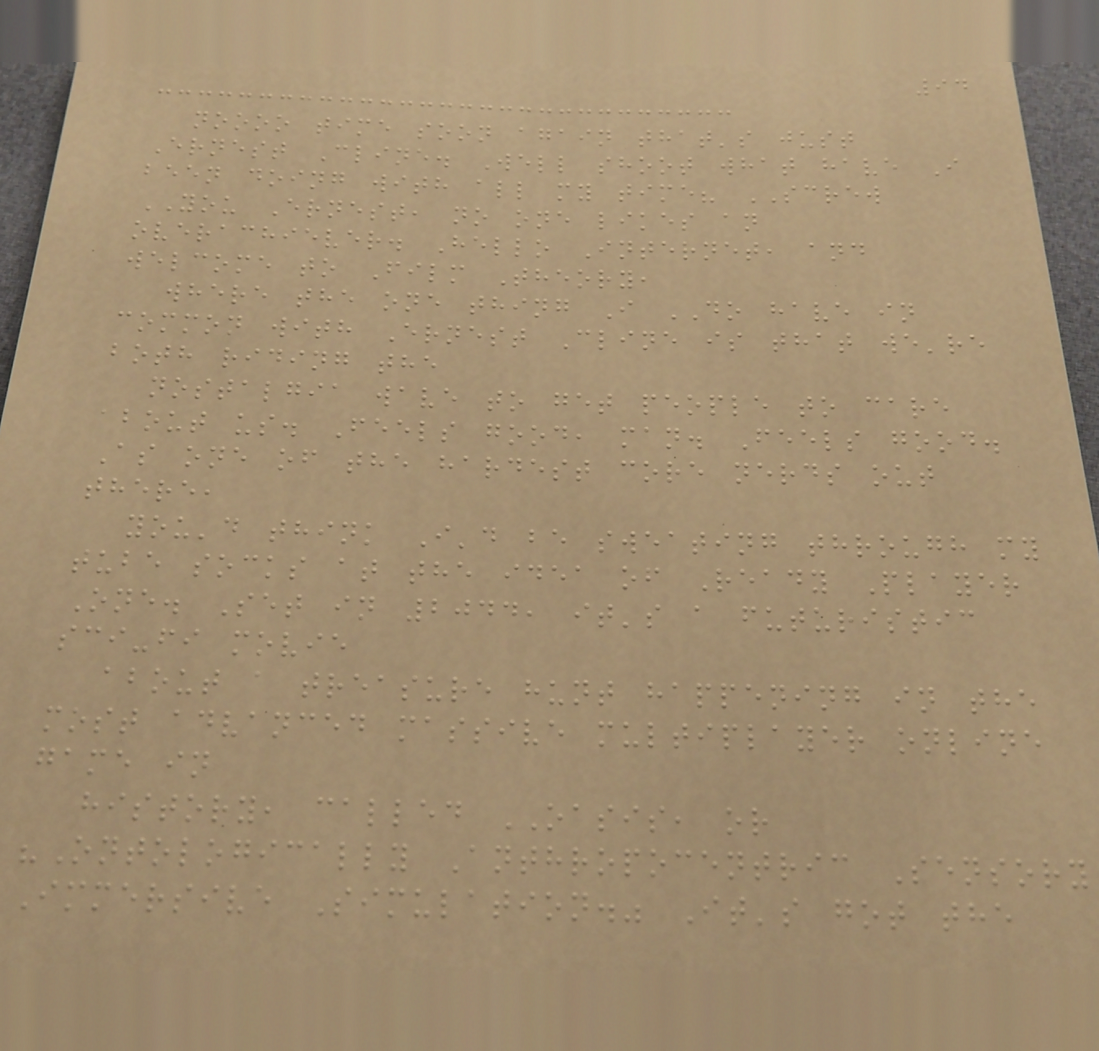94
noooo time soon again that's just
Ernest Cline. Well shoot what have I
been doing with all my time? SCREW
YOU Ernest, no one likes an
overachiever. Hello Internet, and
welcome to Film Theory,
where the one thing I DO have in
common with Ernest Cline is that we're
both riding the
nostalgia wave to get people to care
about us. Feels good, man. Feels good.
As one of the hardest core nerds out
there,
you'd think I'd be sweating through my
tube socks at the idea of Ready Player
One. Set in 2044, it's a futuristic
sci-fi movie
about a treasure hunt happening in the
most advanced massive multiplayer online
game in
history, called OASIS, or
"Ontologically Anthropocentric Sensory
Immersive Simulation." It's got the
